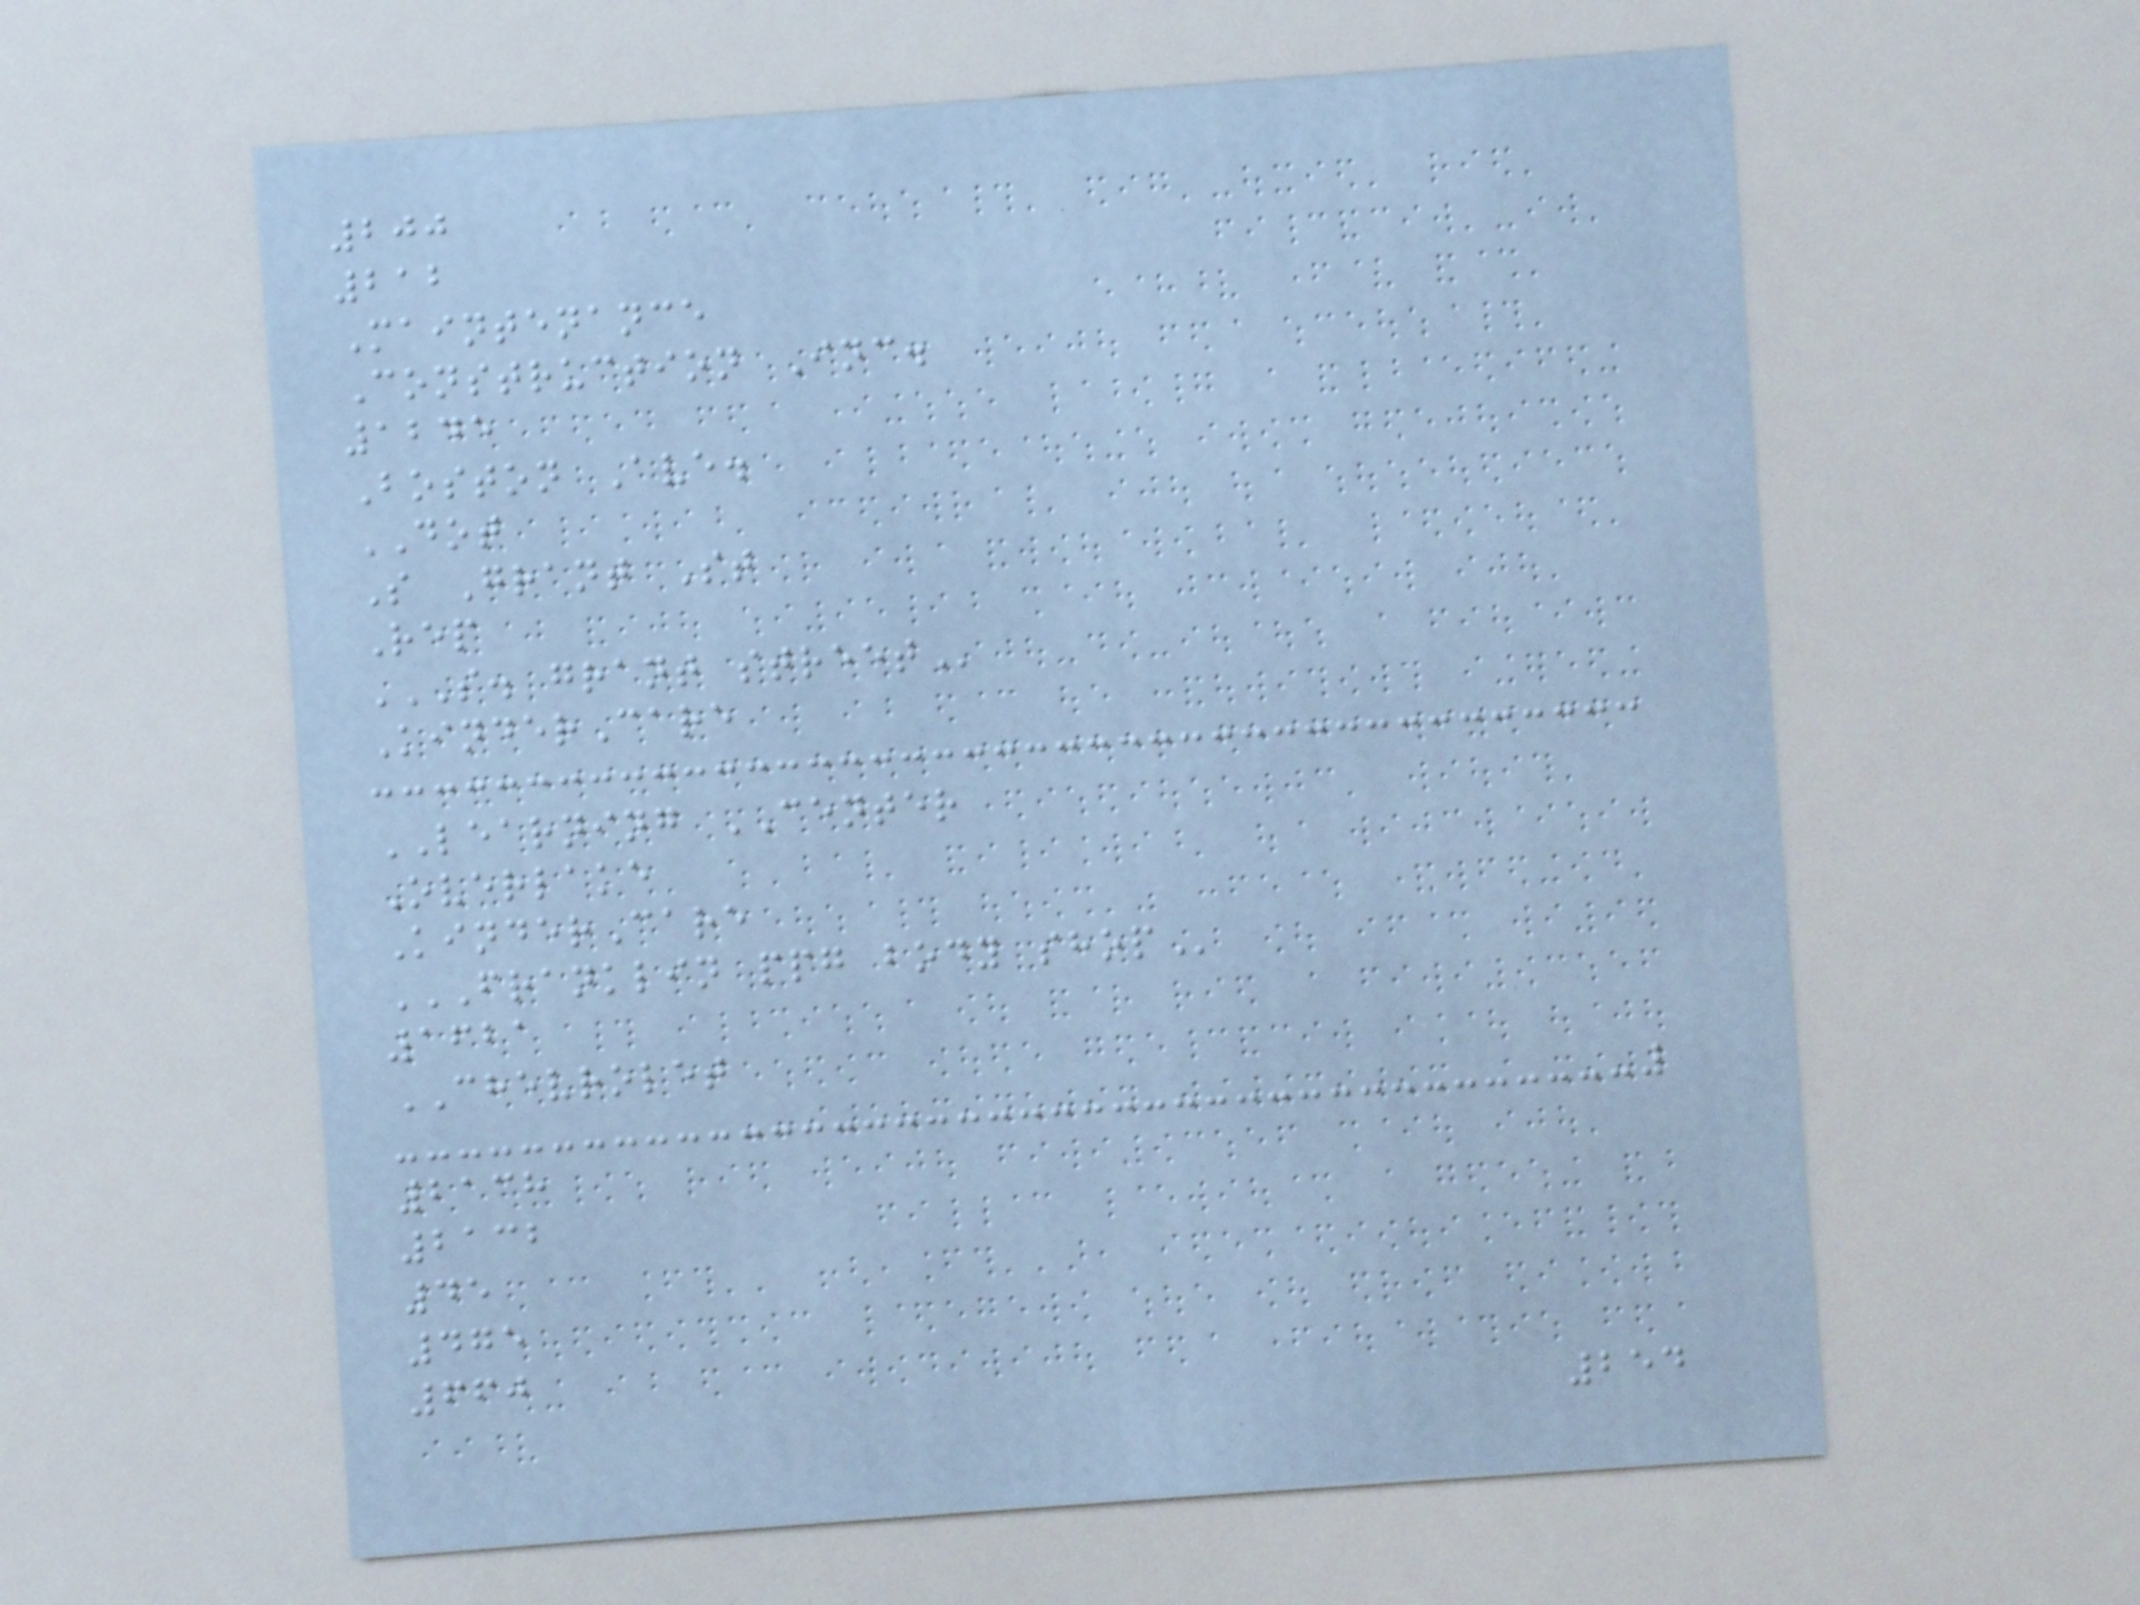200
212
Maintenance
Construction Inc.
1245
Boston Ave.
DOT
S Grant St
Rep
S. GRANT STREET
KinderCare
LEARNING CENTER
Overlake
KinderCare
FRANKLIN PPG BODY SHOP
1621
CHEVROLET
2138
2132
45
475
660
254
